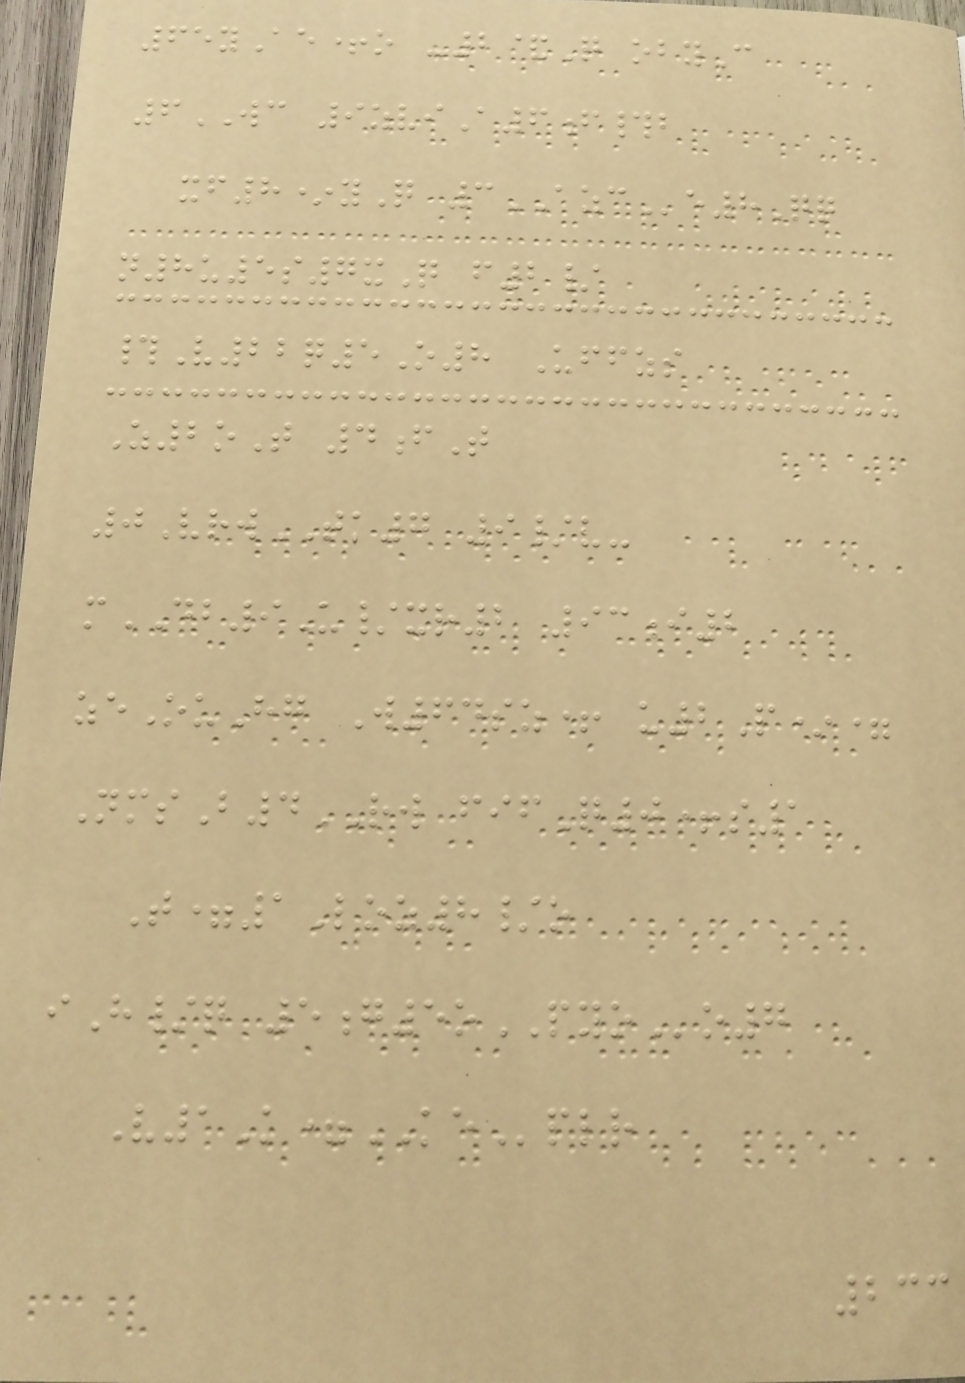65yAe+o -2&Q obyC
6WC 9zviA6f#b
xf8*yQ 3AZCe8Qq
n8u5s7xQ f2/
#V22q5O8 Uffzs
Z2oT 4fT
0VrwTK7 9/v-
mDB9U/xr2 93i2
zeOuHg W64sz+ u2P*=
NmsB4RW fifQ0+s1
T=1Loz8/o
iH/q 5g5oPYOo7
V1K=KEplr
233
